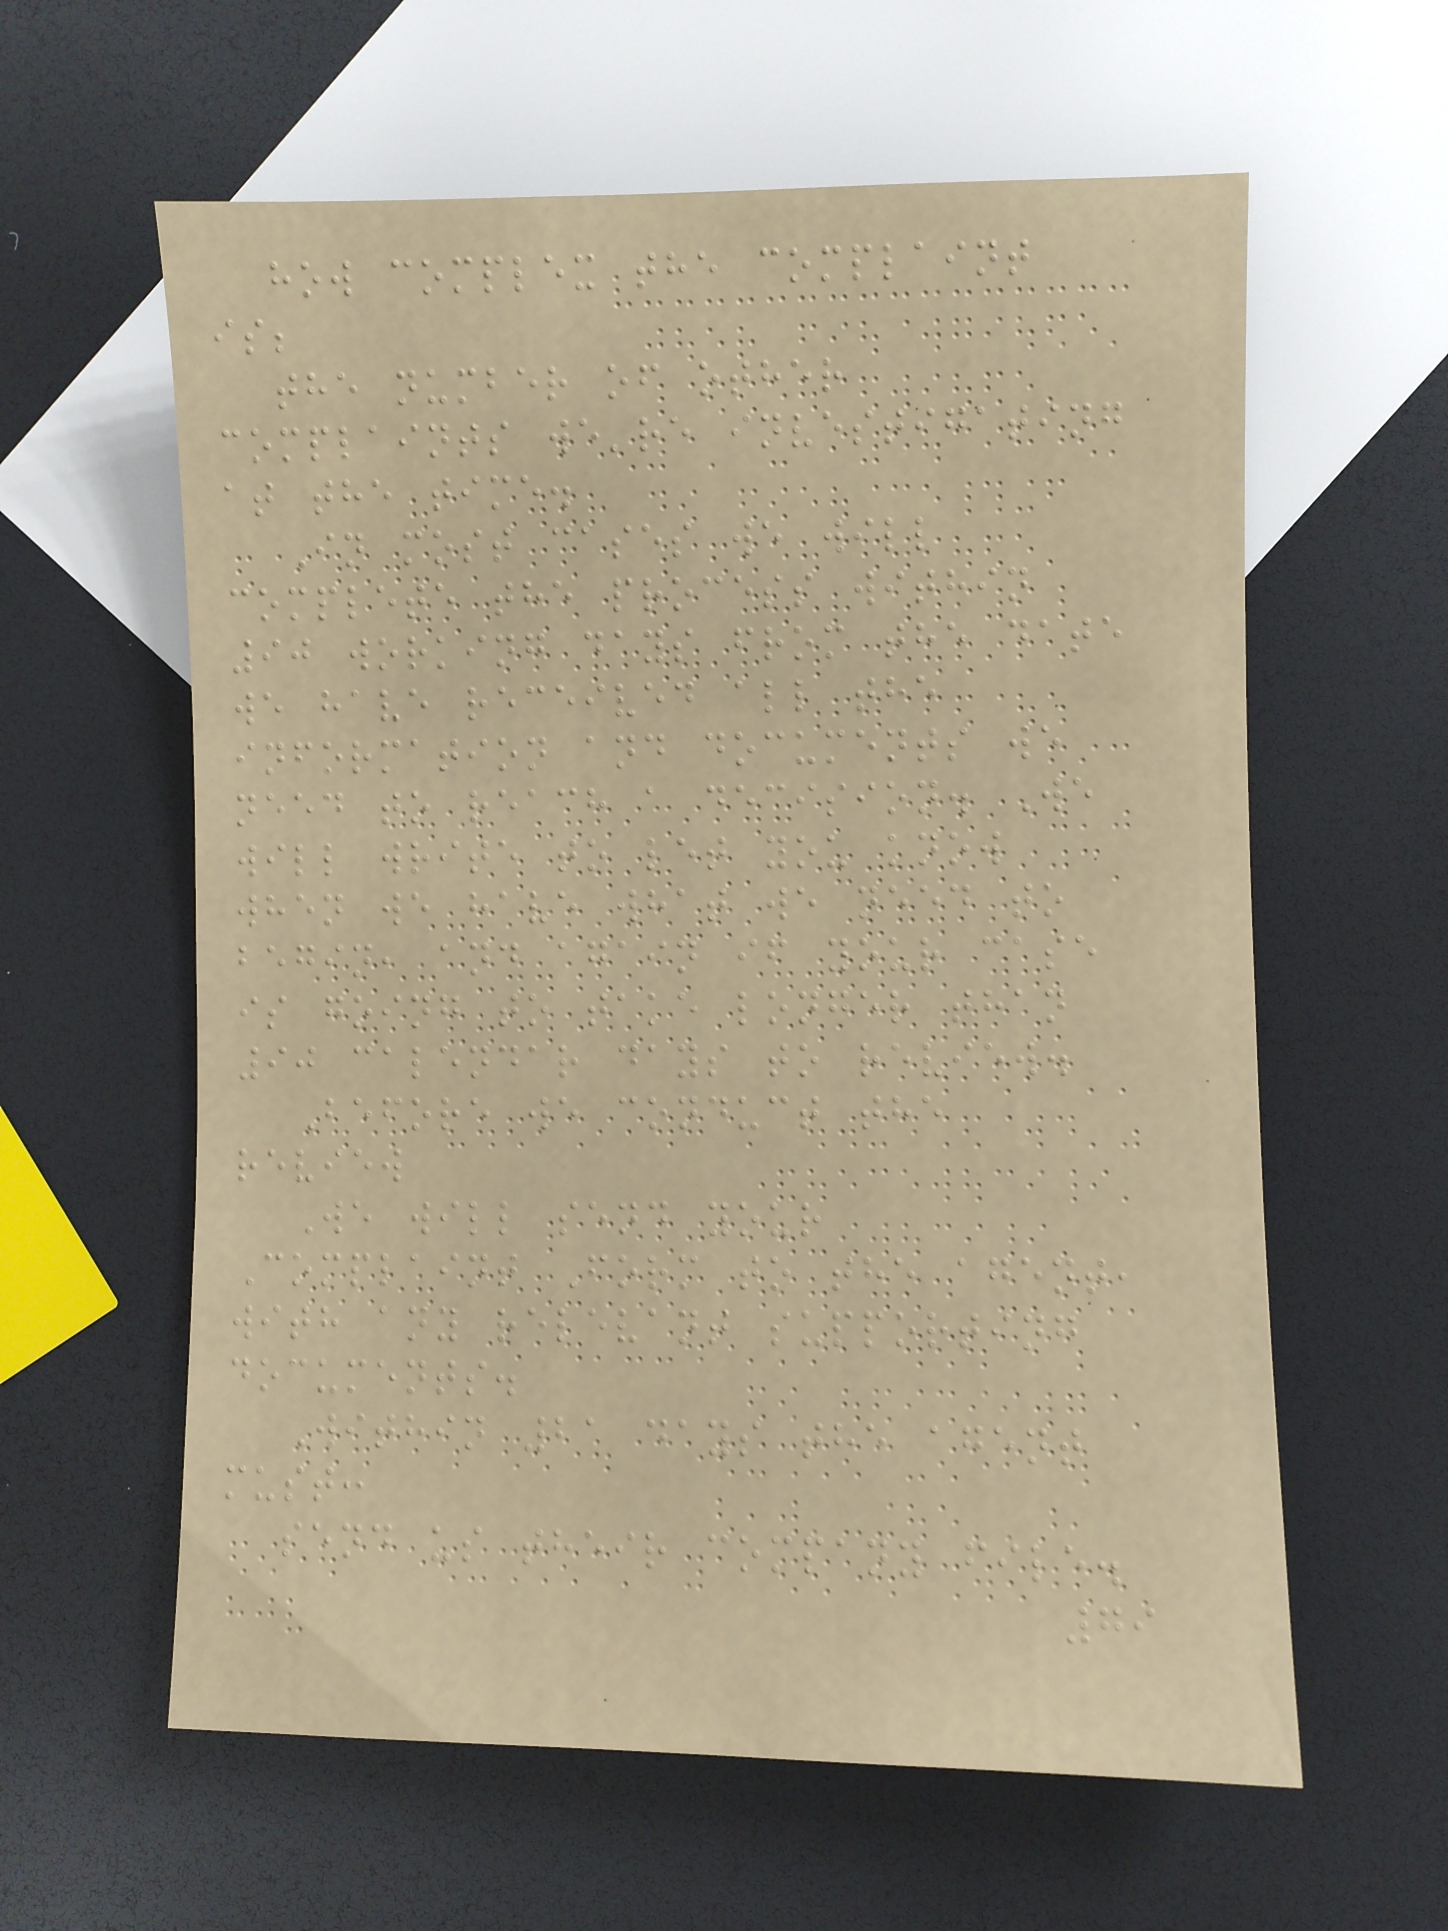how complex the complaint
is;
the number of other
complaints we're investigating
at the time.
In most cases we will
complete the process within
90 working days from the date
we have received all the
information and documents we
need to reach a decision. We
will write to let you know
when we have what we need to
begin, and again if your case
is going to take longer than
90 calendar days to review.
Before we conduct the
review
We will send your
Complaint Form to the agent,
with any relevant supporting
documents.
Within 21 days the agent
must:
send us their company file.
79
